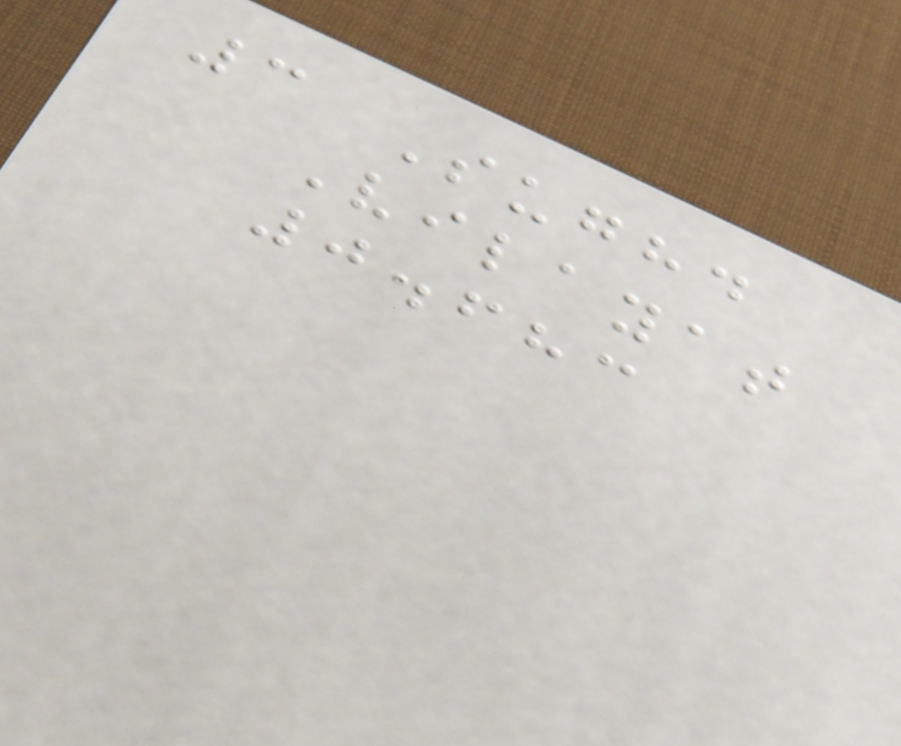3 Sughd
Vilayat
0.683
